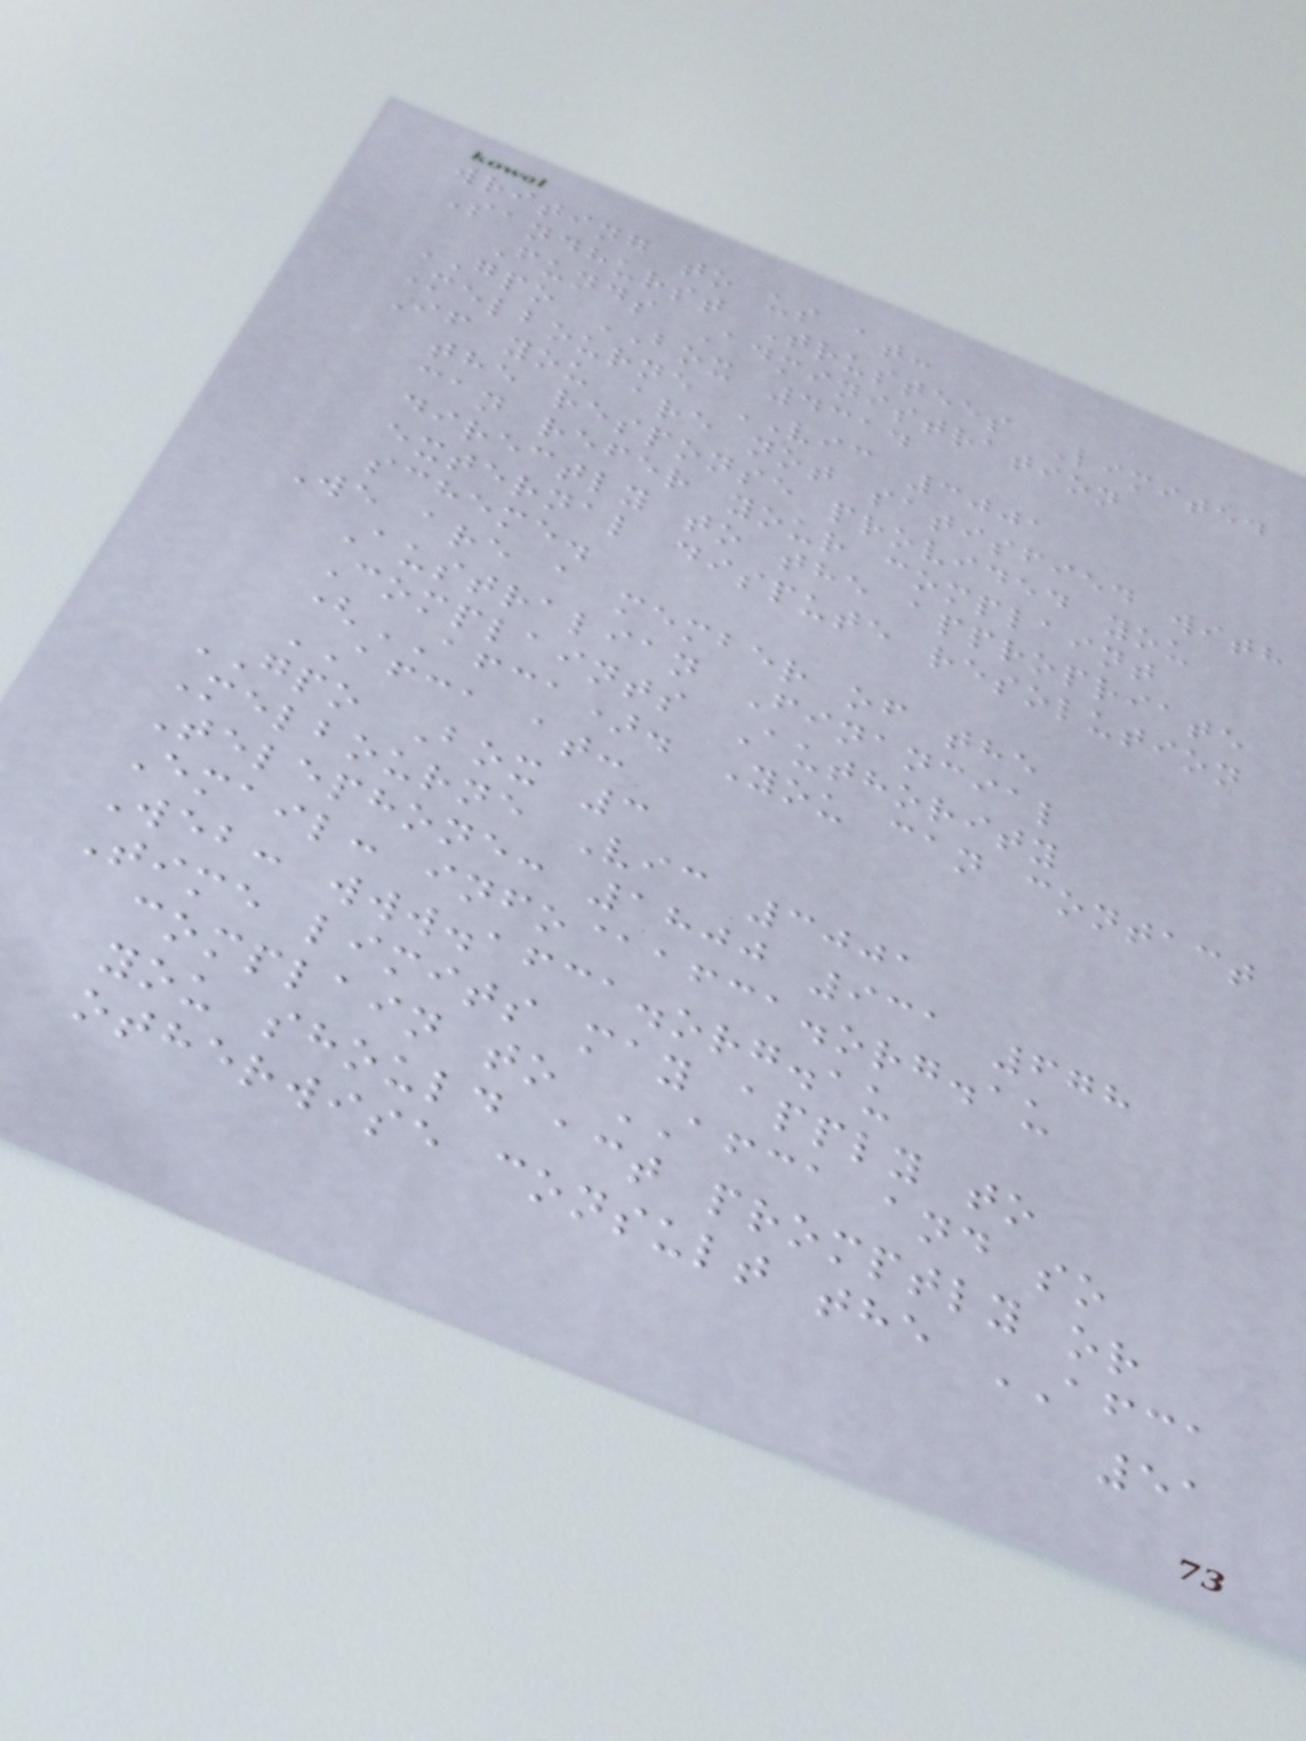writing to us at:
Sandhurst Trustees Limited
Funds Administration
GPO BOX 4314
Melbourne VIC 3001
If you are not satisfied with
the response provided you
can refer your complaint
directly to the appropriate
external dispute resolution
scheme.
We are a member of the
Australian Financial
Complaints Authority
(AFCA). You can contact
AFCA at:
GPO Box 3
Melbourne Vic 3001
Telephone: 1800 931 678
Email: info@afca.org.au
Web: www.afca.org.au
Time limits may apply to
complain to AFCA and so
you should act promptly or
otherwise consult the AFCA
51
